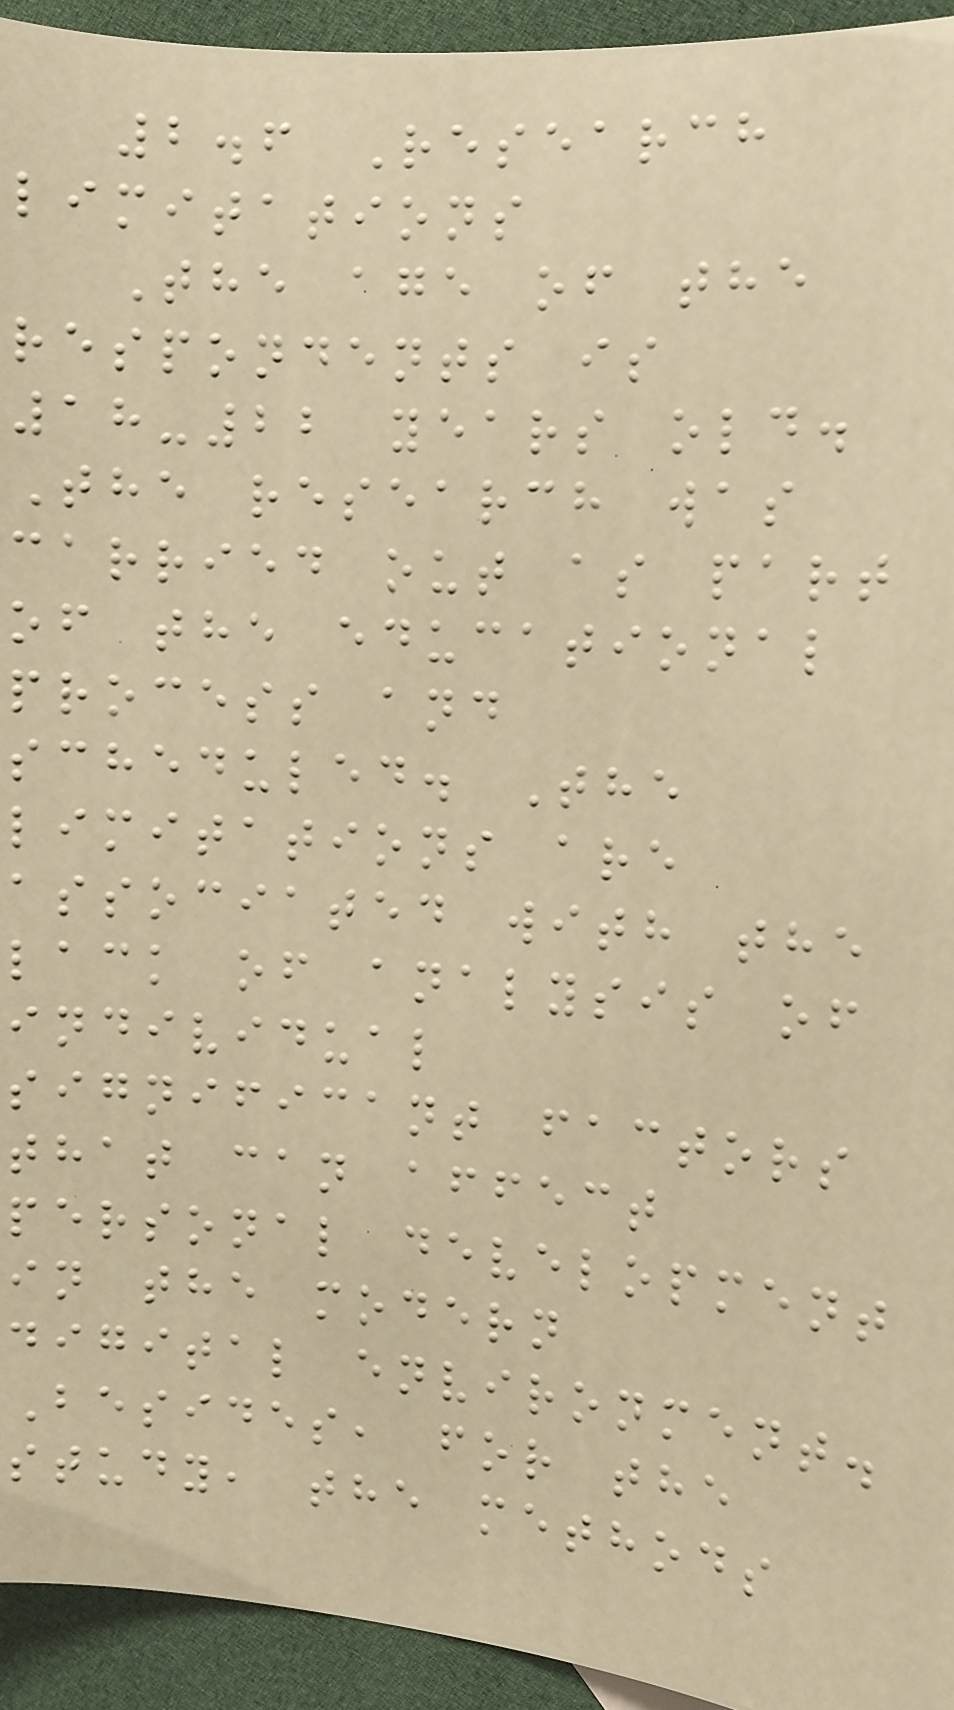2.6 Research
limitations
The age of the
respondents is
18-22 years old.
The research was
carried out as part
of the educational
process and
scheduled. The
limitations are
associated with the
lack of analysis of
individual
significant factors
that can affect
personal development
in the modern
digital environment.
Besides, for the
study, the methods
